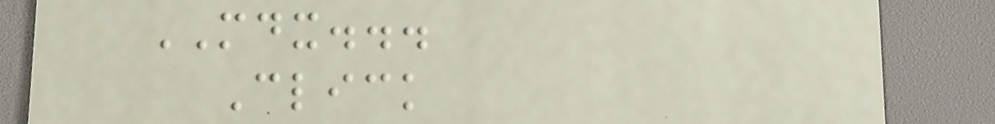MDX...
Click
